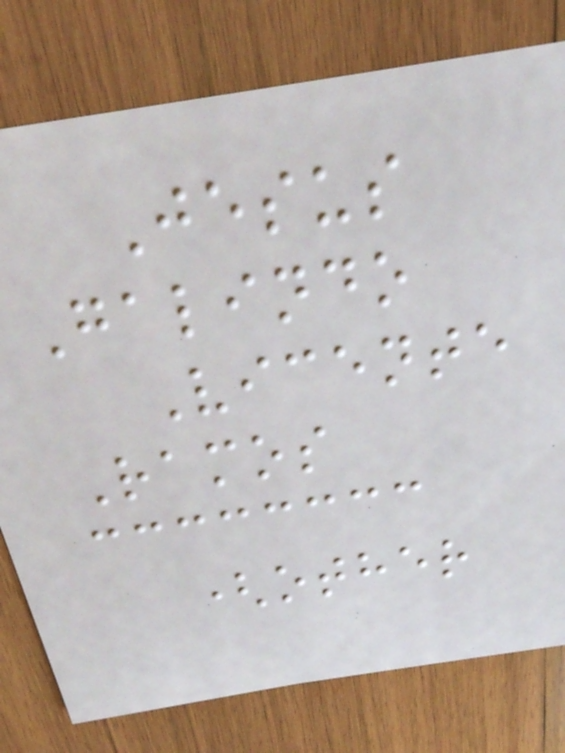Jesus
Galindo
Vicente
Ramos
(other
